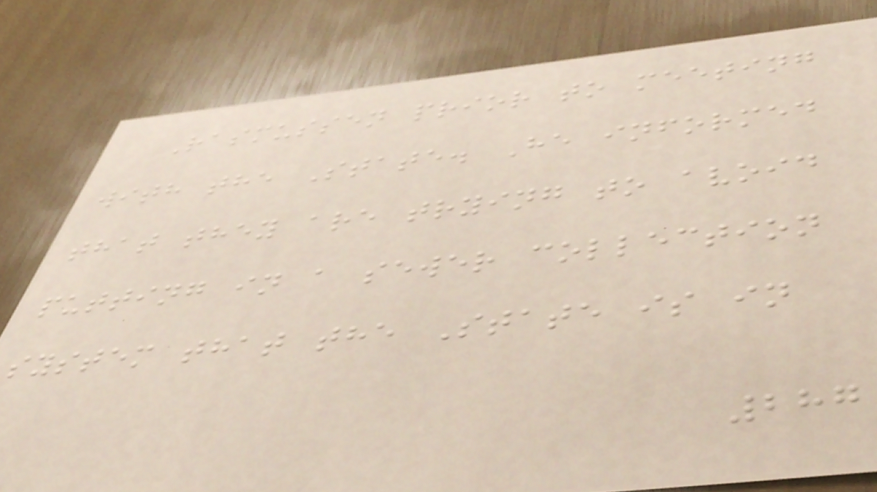Rasmussen prior to meeting
with the State. He informed
that they are trying to avoid
putting in a sewer collection
system that the State is in
287
